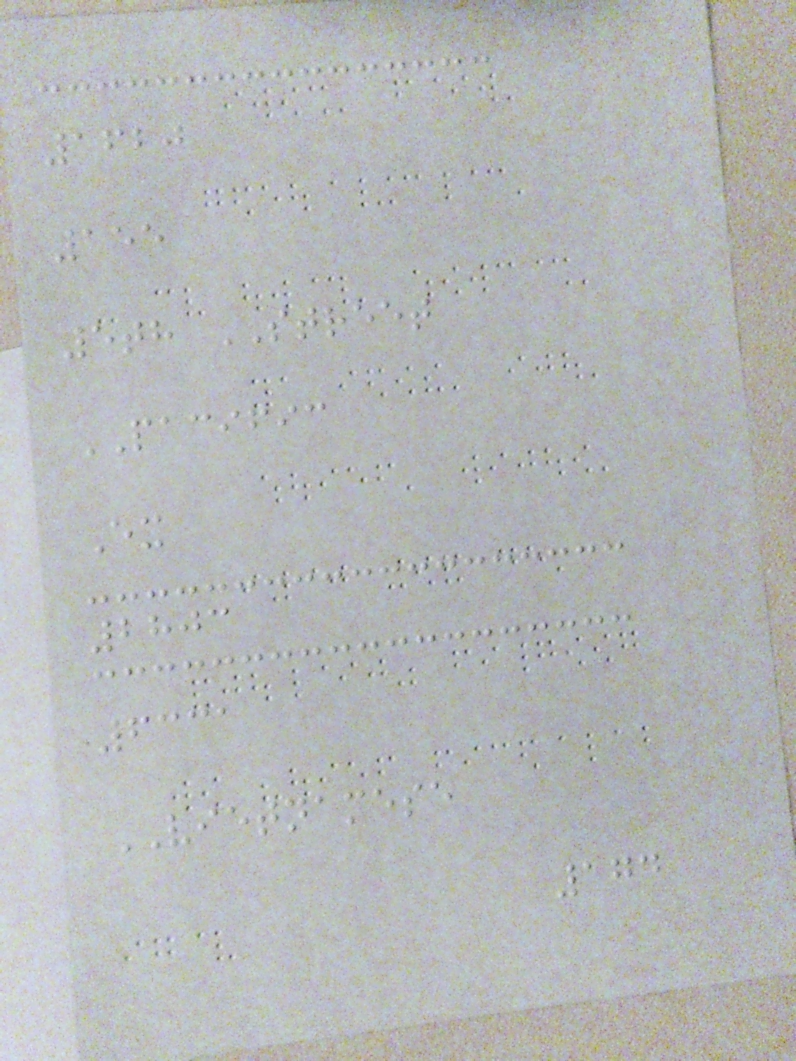1620
155
5th STREET
PACIFIC
Ex
2803
6331
VIETNAMESE
174
